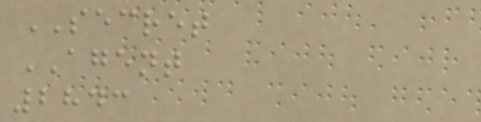SECRET
AGENT
2843
